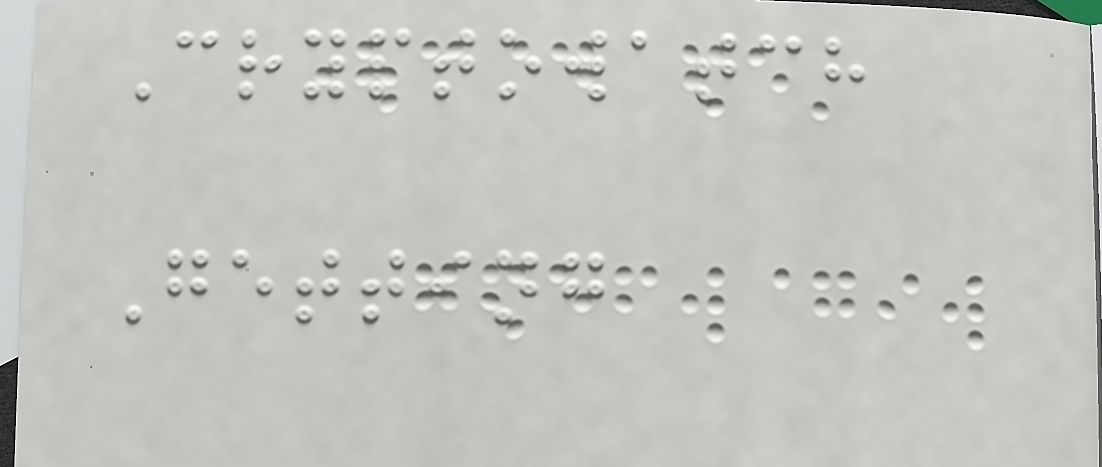Cryptowatch
Getting
